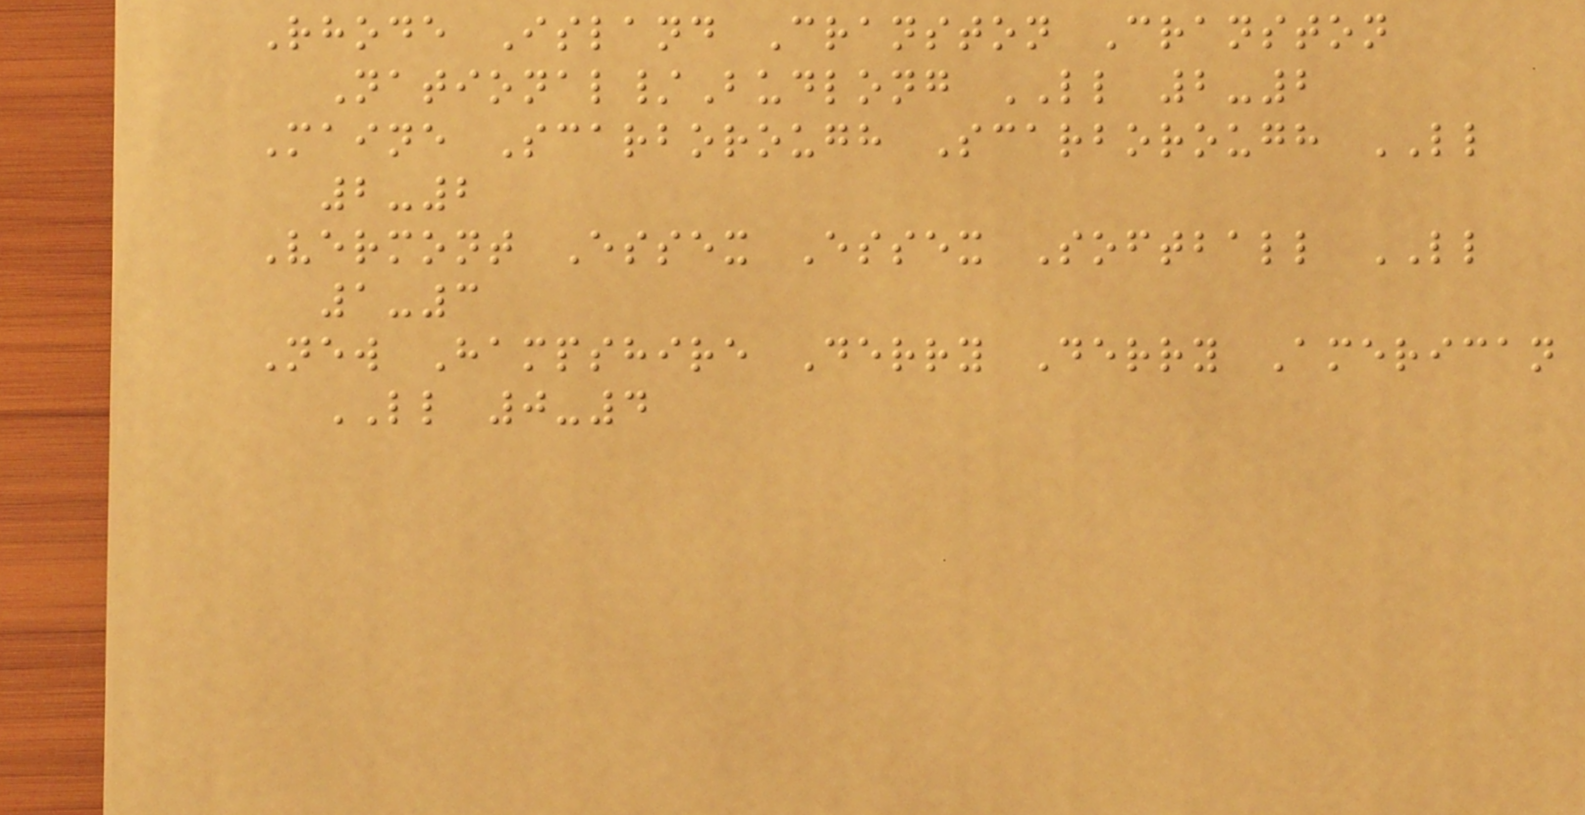Rhode Island Cranston Cranston
National/Budlong LL 2-2
Maine Scarborough Scarborough LL
2-2
Vermont Essex Essex Softball LL
1-3
New Hampshire Derry Derry American
LL 0-4
